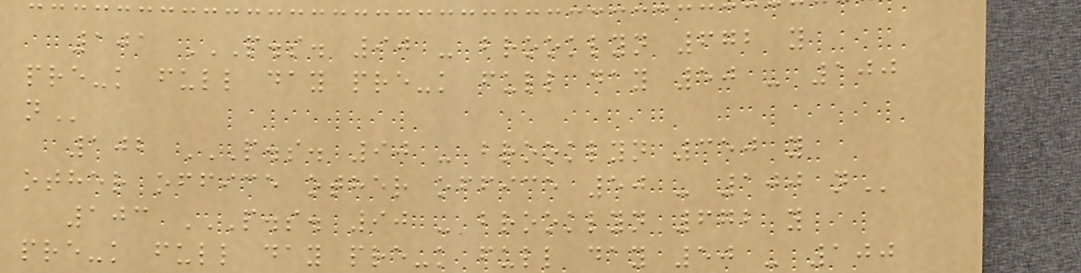101 P.S. 90 - BROOKLYN 672 Y
PRE-K FULL DAY PRE-K FULL DAY 50 - 100
N
102 P.S. 90 - BROOKLYN 350 Y
OTHER OFFICE OTHER OFFICE 50 - 100 N
103 P.S. 90 - BROOKLYN 672 Y
PRE-K FULL DAY PRE-K FULL DAY 50 - 100
